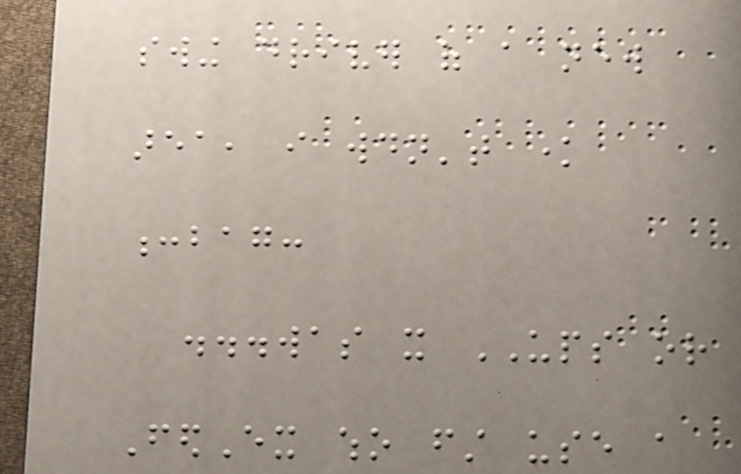swing driver of a new
area, i wouldn't know
:bag:
...was it UPS or
FedEx who first use a
